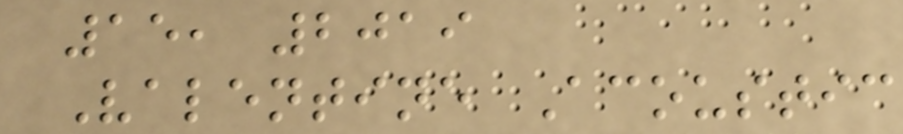15, 2019
Valentine Acoustic
